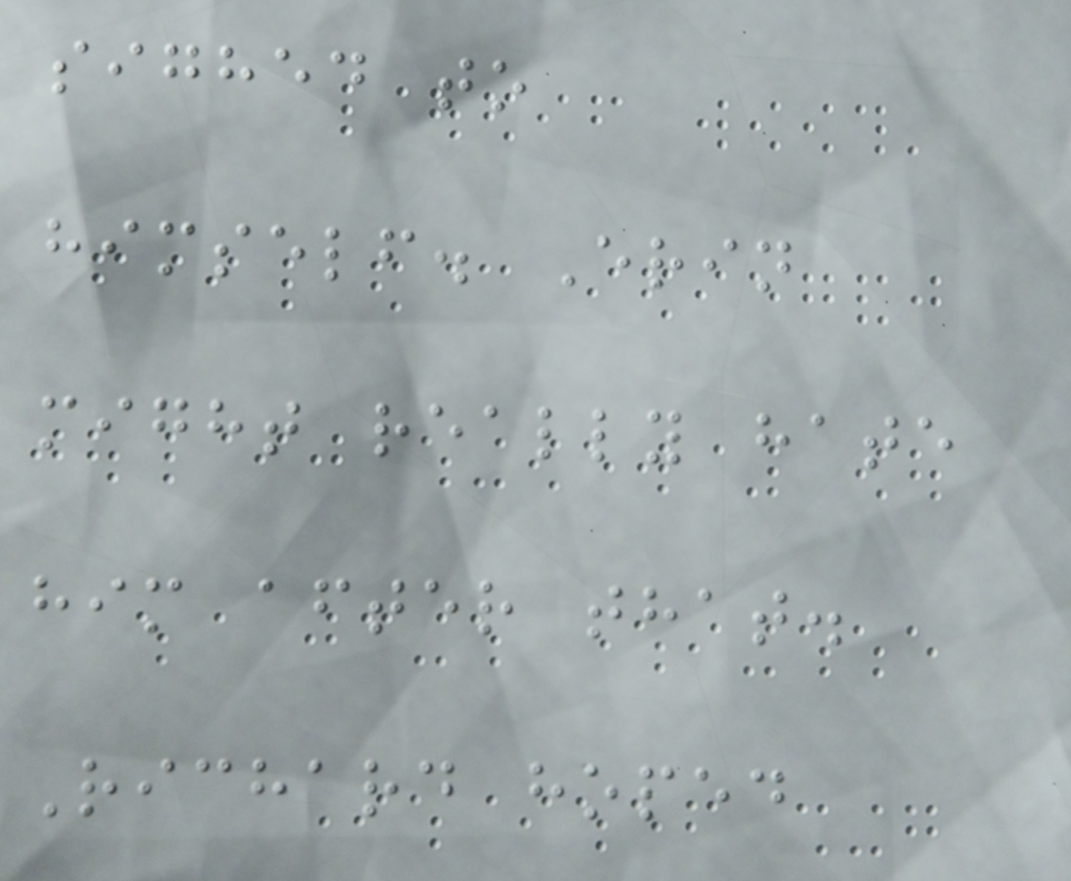sighed to
himself. Erin
might really hate
him after that.
Richard hoped
